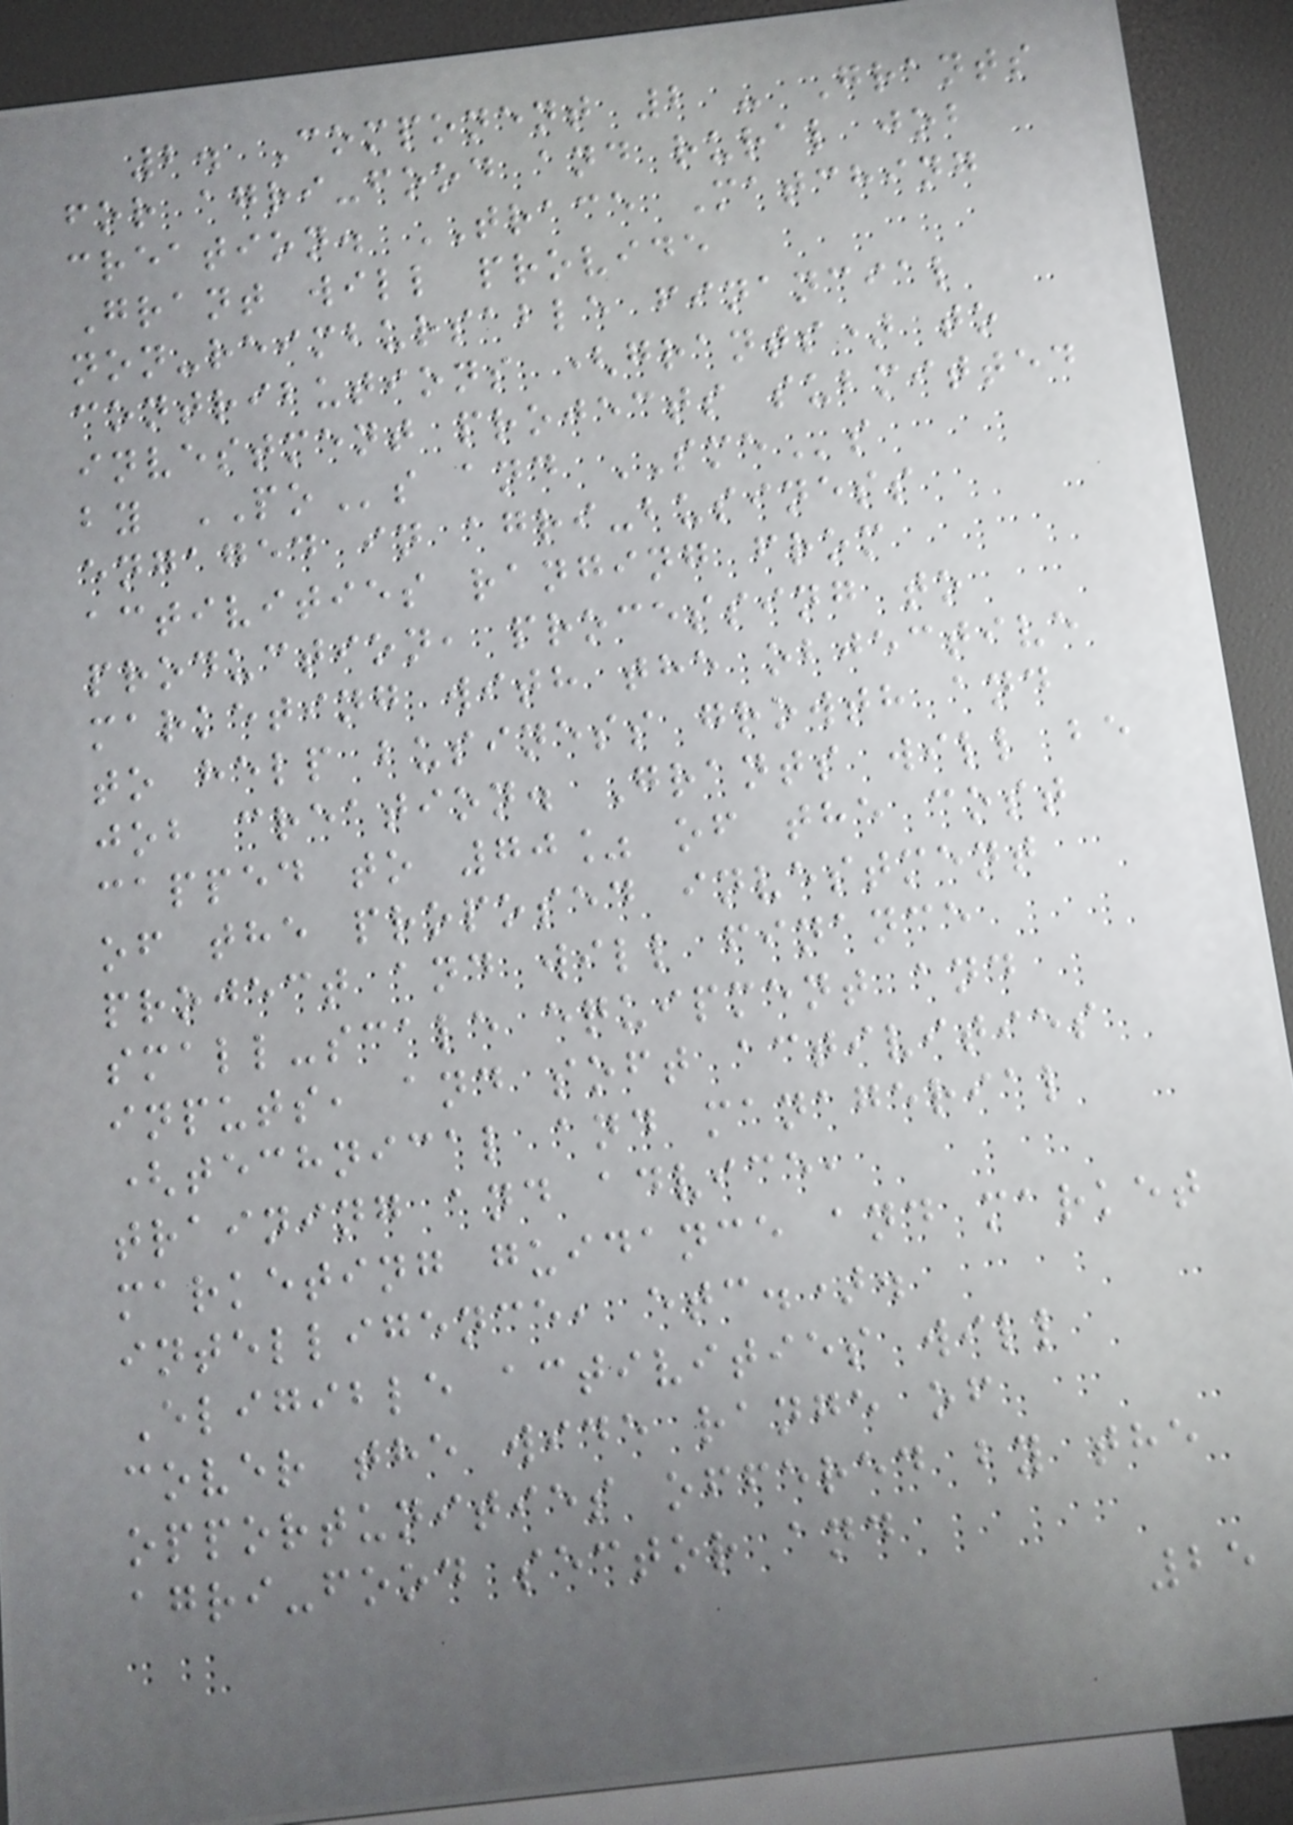2. Component 2 - Grants
for agri-food and rural job
creation. TRACE Matching
Grant will provide
non-reimbursable financial
contributions (grants) to
investment projects submitted
by POs and SMEs
engaged in agri-business
activities ranging from
production, processing to
marketing with the objective
to help business growth and
job creation. Grants will be
capped to 70% of the cost
of the proposed investment
project and will finance
small-scale equipment and
inputs, and soft activities
(technical and managerial
training and advice,
marketing guidance and market
intelligence, etc.).
Eligible activities will
cover the wide range of
opportunities offered by the
agri-food sector and
25
